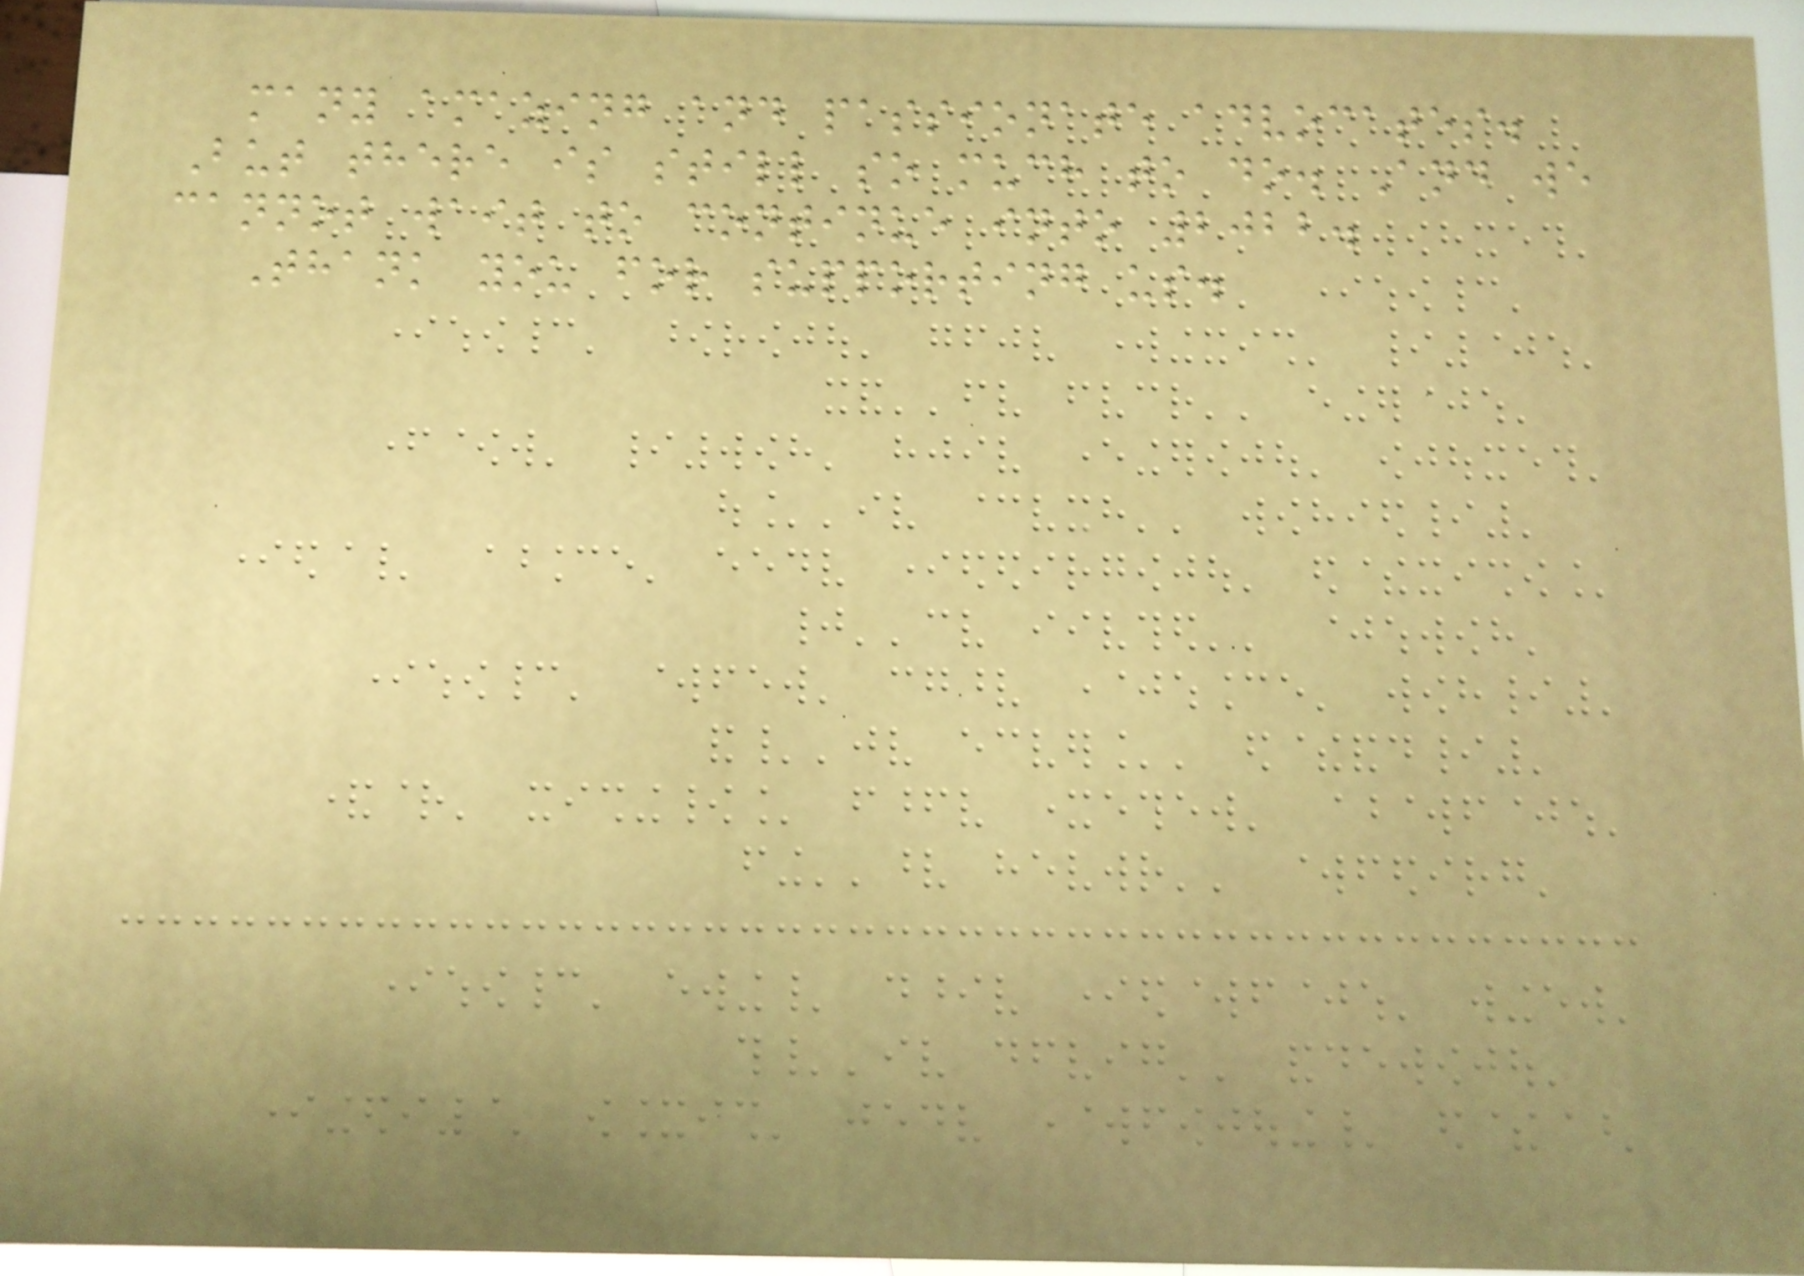many amazing and passionate advocates.
But there is still so much to do. And we
cannot wait to continue into 2022.
Thank you for supporting us.
